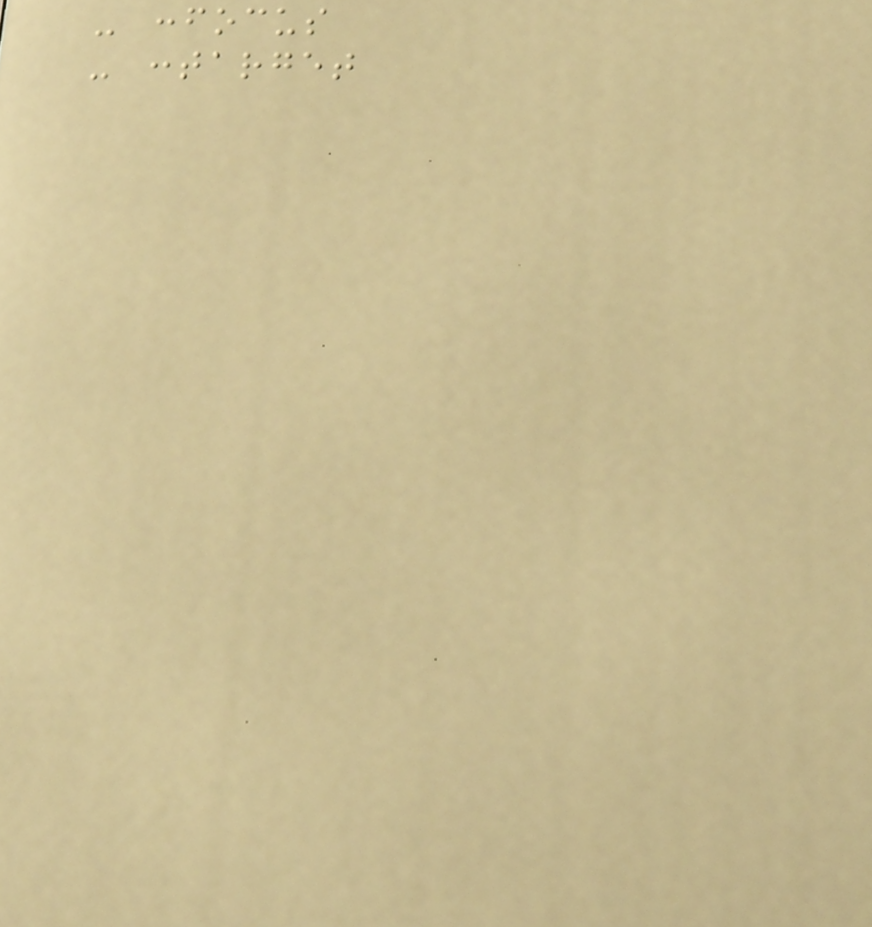- :focus
- :target
